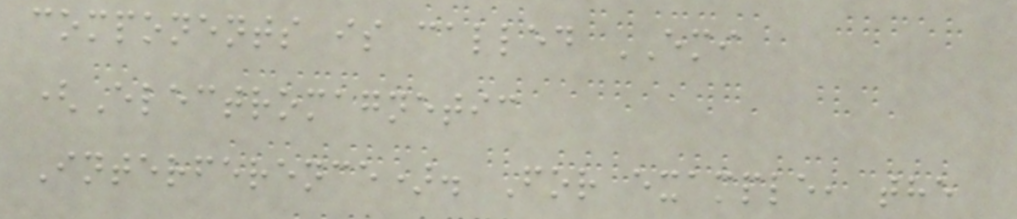components is called EMI
(Electromagnetic
Interference). For example, the
